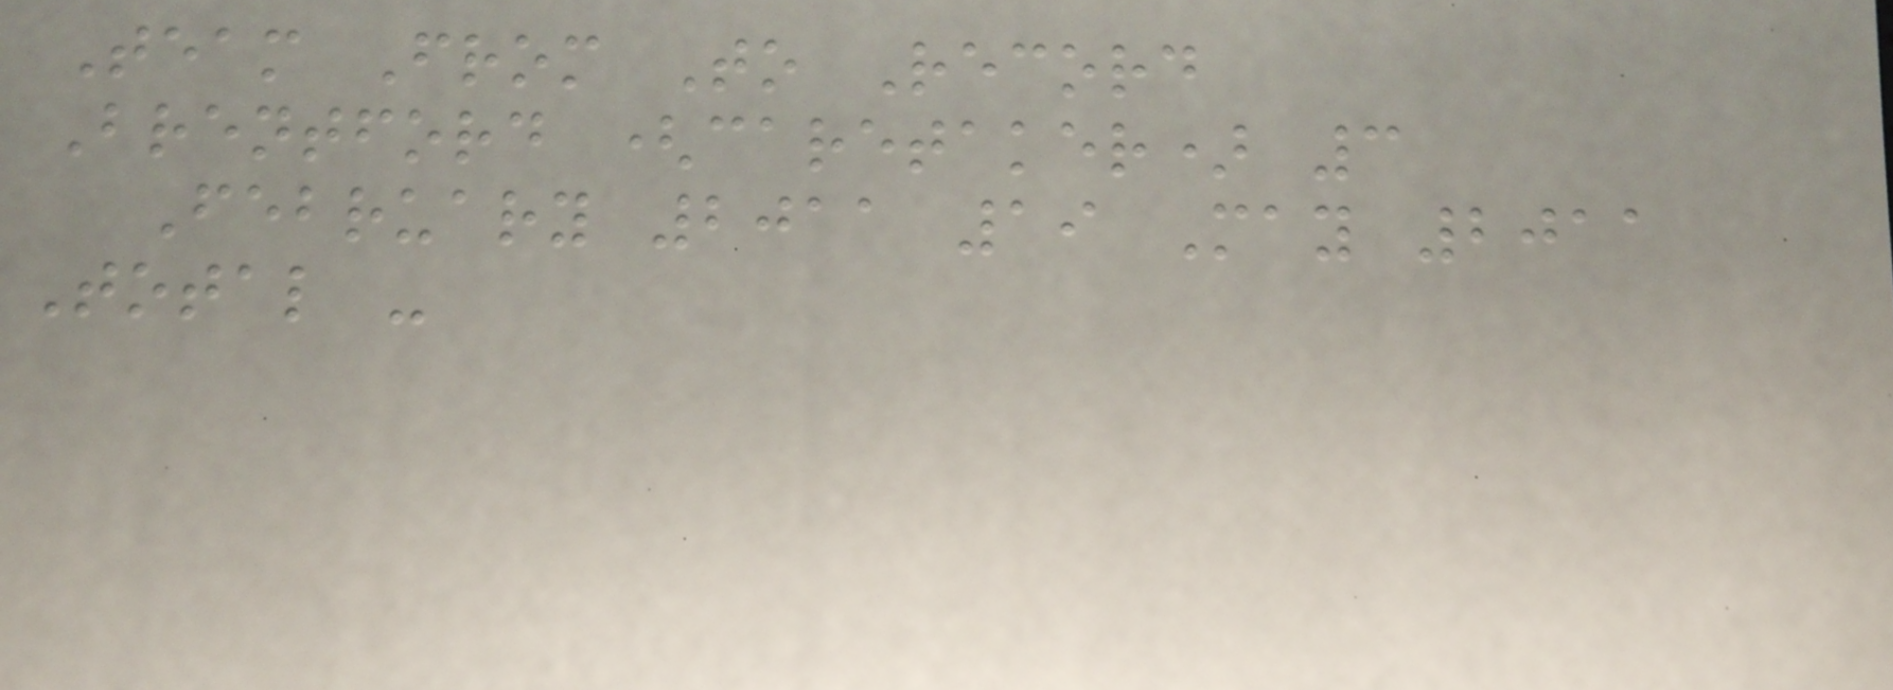Team From To Record
Brentford (caretaker) 3
February 2011 19 May 2011
Total -
